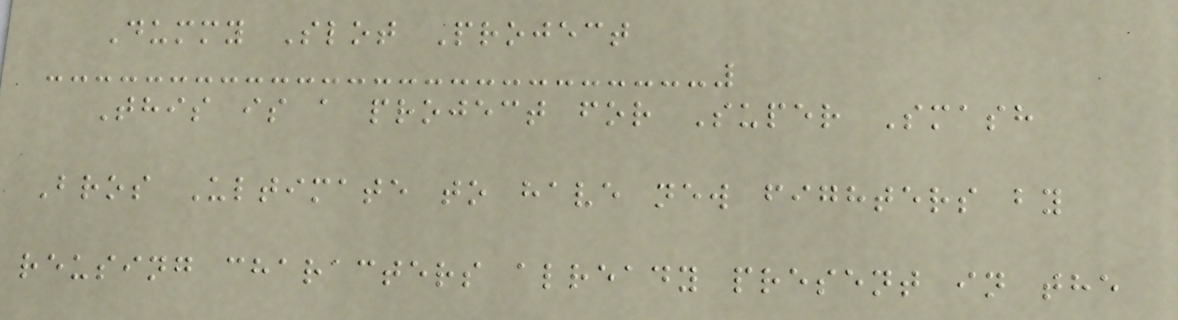Dummy Slot Project
This is a project for Super Smash
Bros Ultimate to have new fighters by
reusing characters already present in the
